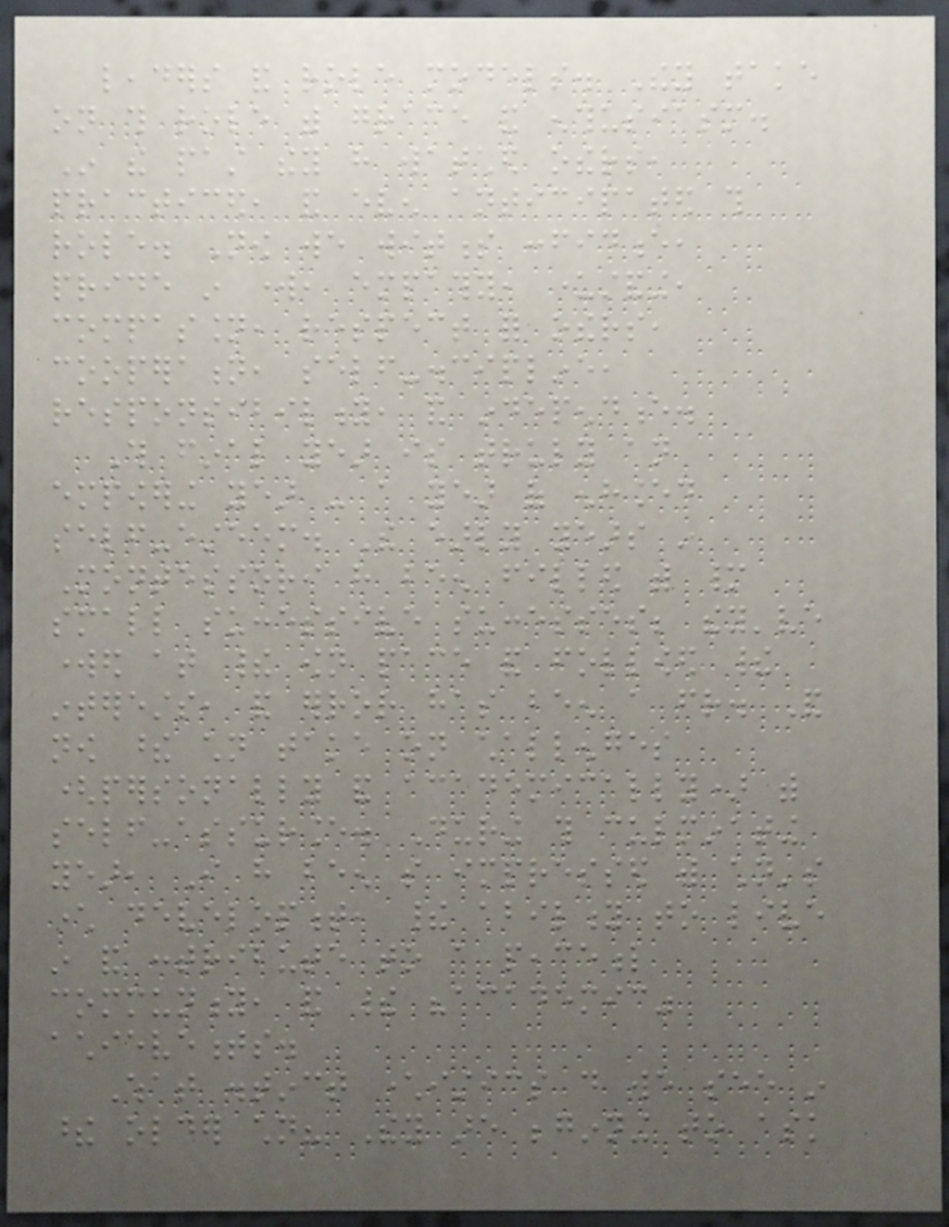leaders and role models. They take
on this role with grace and enthusiasm.
In the past they have watched others,
practiced, and even anticipated this
role. Now we witness confidence,
pride in work, empathy, understanding,
compassion, respect for others,
cooperation, self-discipline,
responsibility, and independence.
This final year is truly an
empowering year - a year of enhanced
self-esteem. The early years in
Montessori have been filled with many
small successive successes; they've
worked at their own pace and followed their
interests, and error has been a friend. And
now these children take on challenges
(personally and academically) with
self-assurance. During this culminating
year, I have been so impressed with children's
character development, their ability to live
in and contribute to a peaceful
community, and their "academic"
achievements.
What distinct characteristics do we see in
these older children? They are beginning to ask
